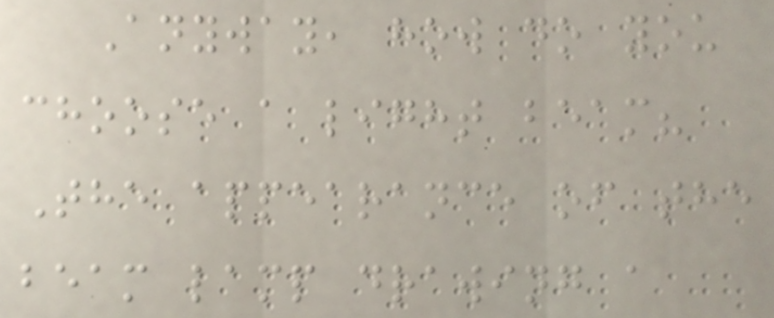Anyway, how do you
choose a light beam?
The appearance of the
beam lamp drawing a
